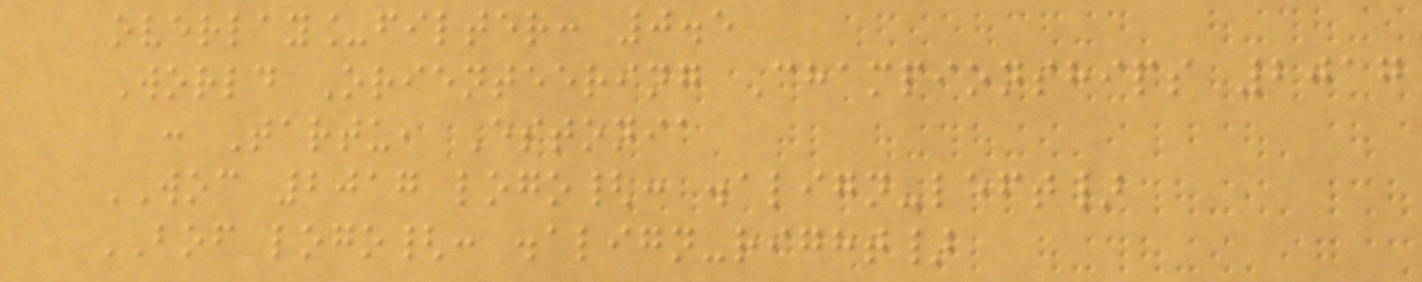overlay_filter: 0.5
World Orienteering Championships 2017
: Tartu, Estonia
WOC 2017 logo{: .align-left}
BOF logo{: .align-right}
